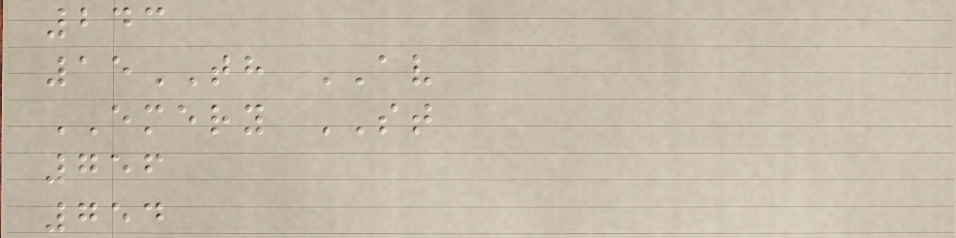243
15TH AV
EMERY ST
756
754
